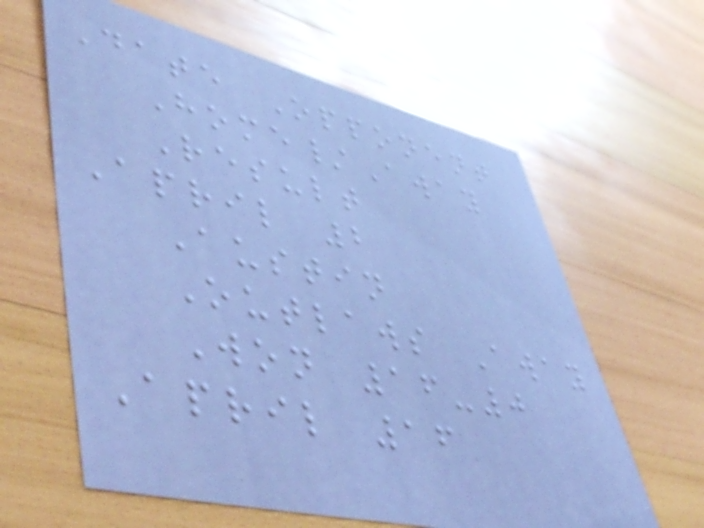Date Opponent
Home/Away
Result
April 2
Austin
Outlaws Away
Won 16-0
April 16
